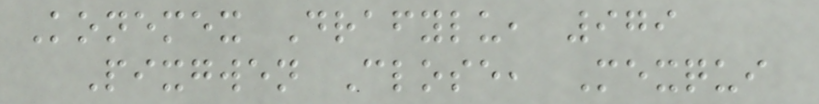Konemex Drafylu, 979
Pixgwen Close, Mexqui
